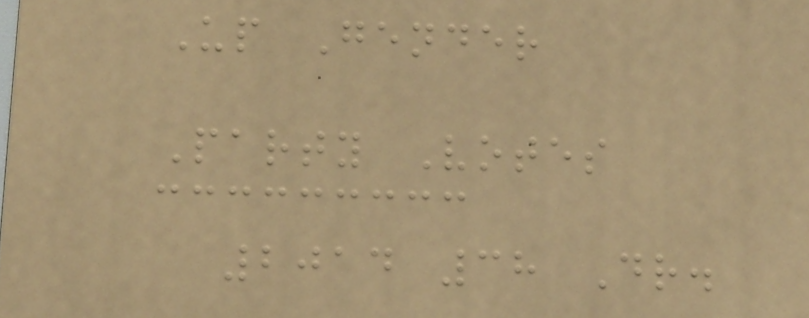Up Gender
Party Votes
2014 38 Dr.
